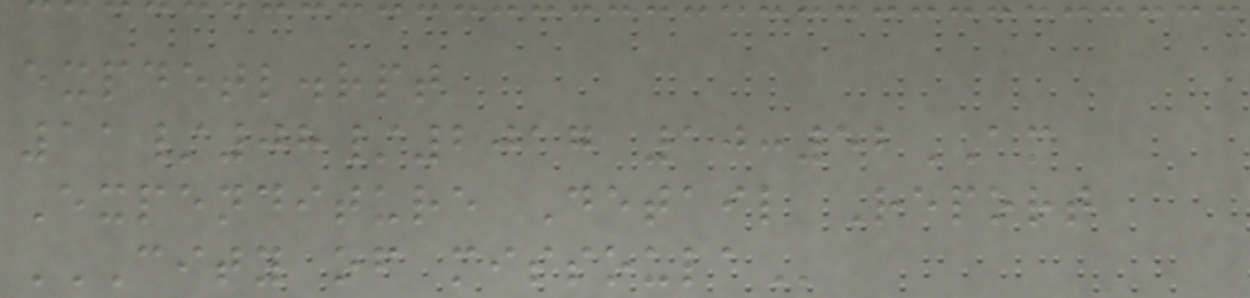expdetl.rpt
11/08/2017 10:52AM
Expenditure Detail Report
CITY OF MISSOULA
